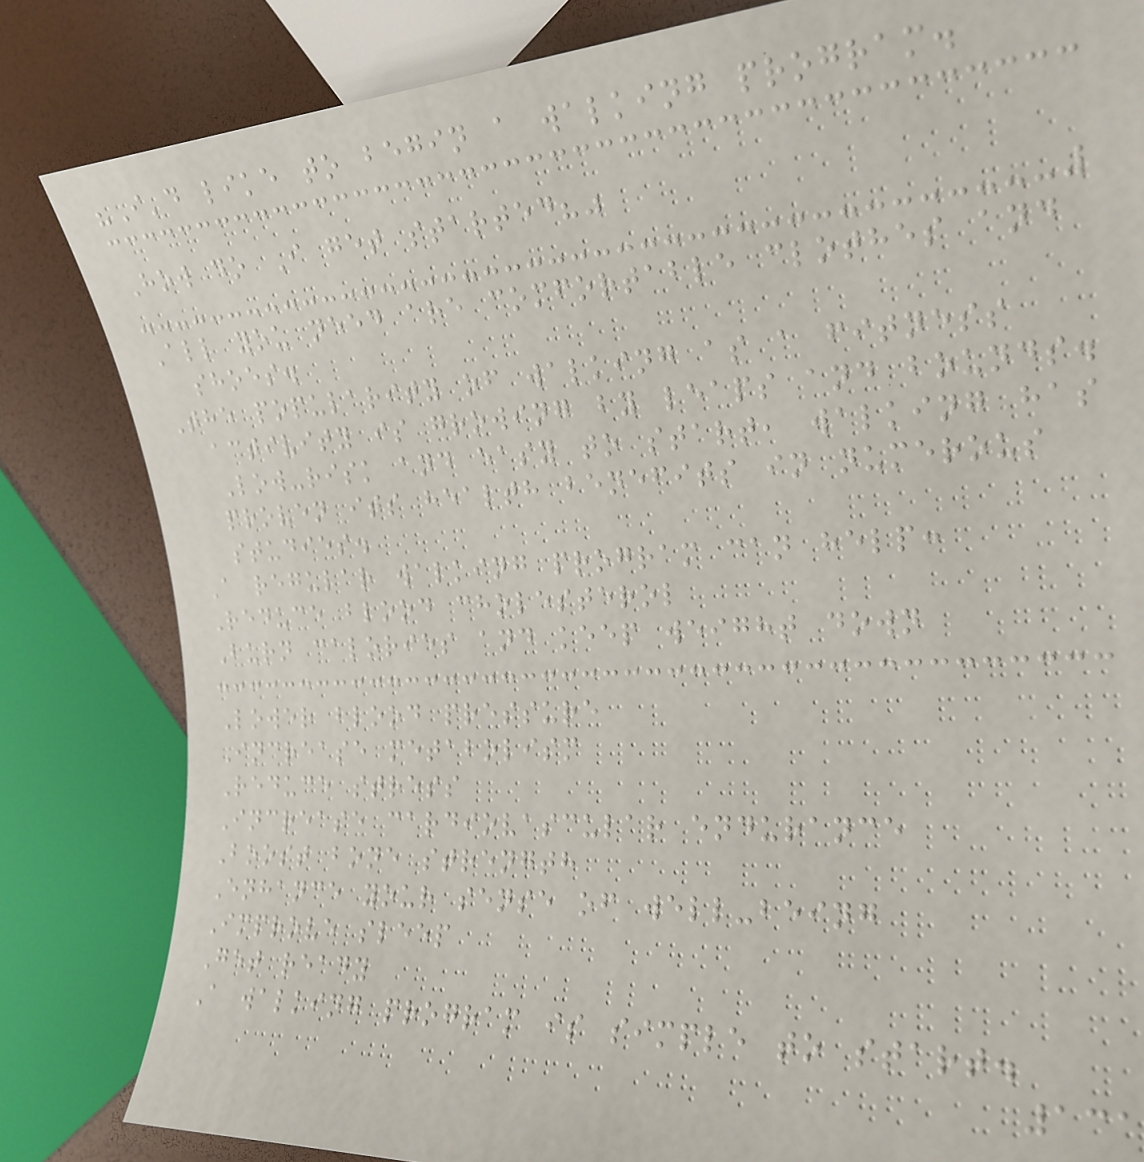"I'd like to begin a walking program.
How do I get started?"
All you need are comfortable clothes and
shoes.
The popularity of walking as a fitness
activity is growing by leaps and bounds.
Low-risk and easy to start, walking has
proven its health benefits in numerous
studies.
A regular walking program can help:
Reduce blood cholesterol
Burn calories and keep weight down
Lower blood pressure
Increase metabolism
Reduce stress
Increase cardiovascular endurance
Boost bone strength
Enhance your sense of well-being
Improve sleep
Get ready
A walking program is simple to start.
131
